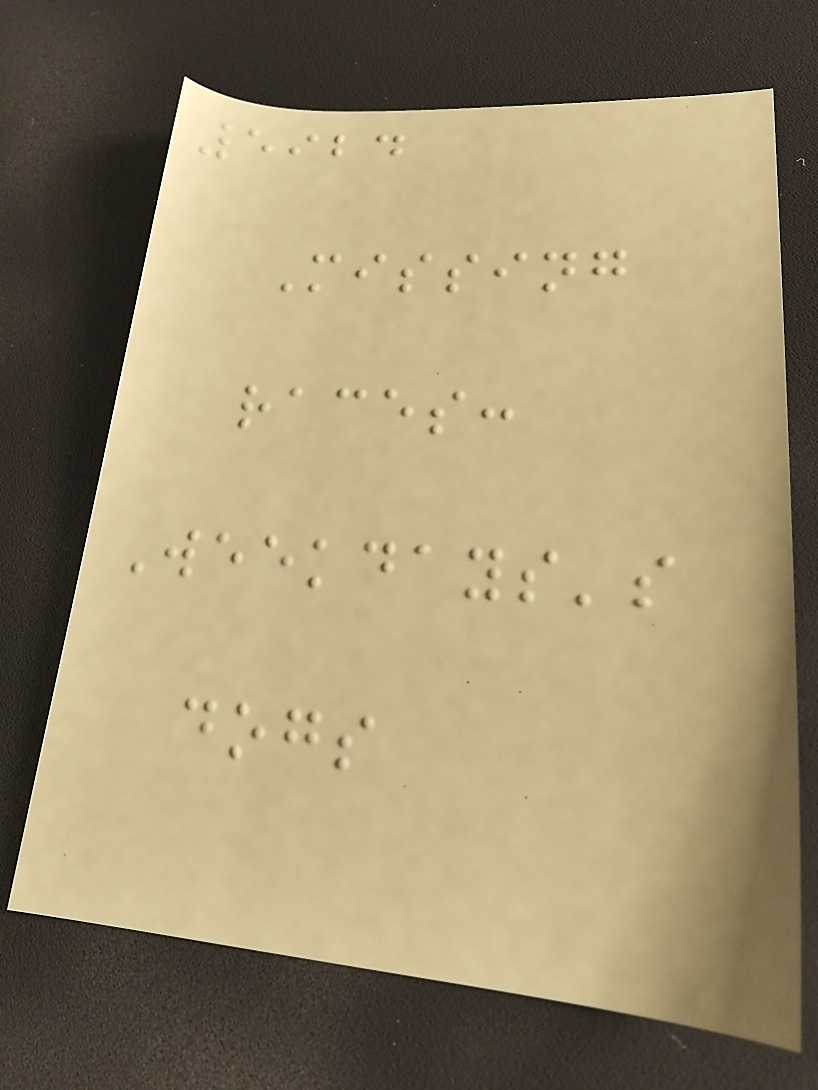5924
Missing
races:
Weekdays's
dogs
